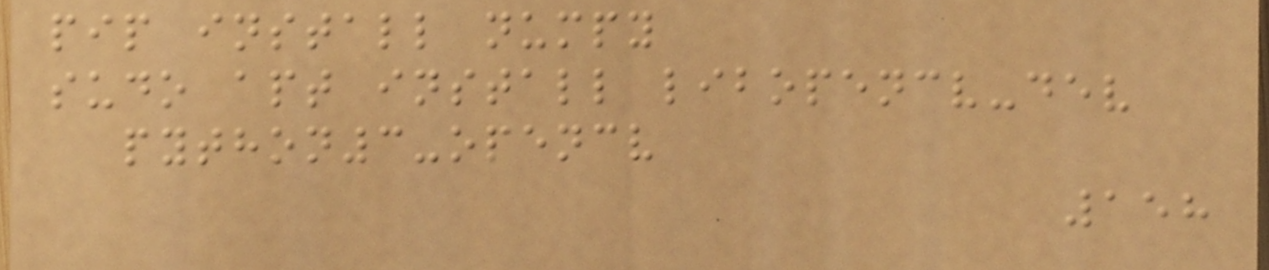pip install numpy
sudo apt install libopencv-dev
python3-opencv
158
